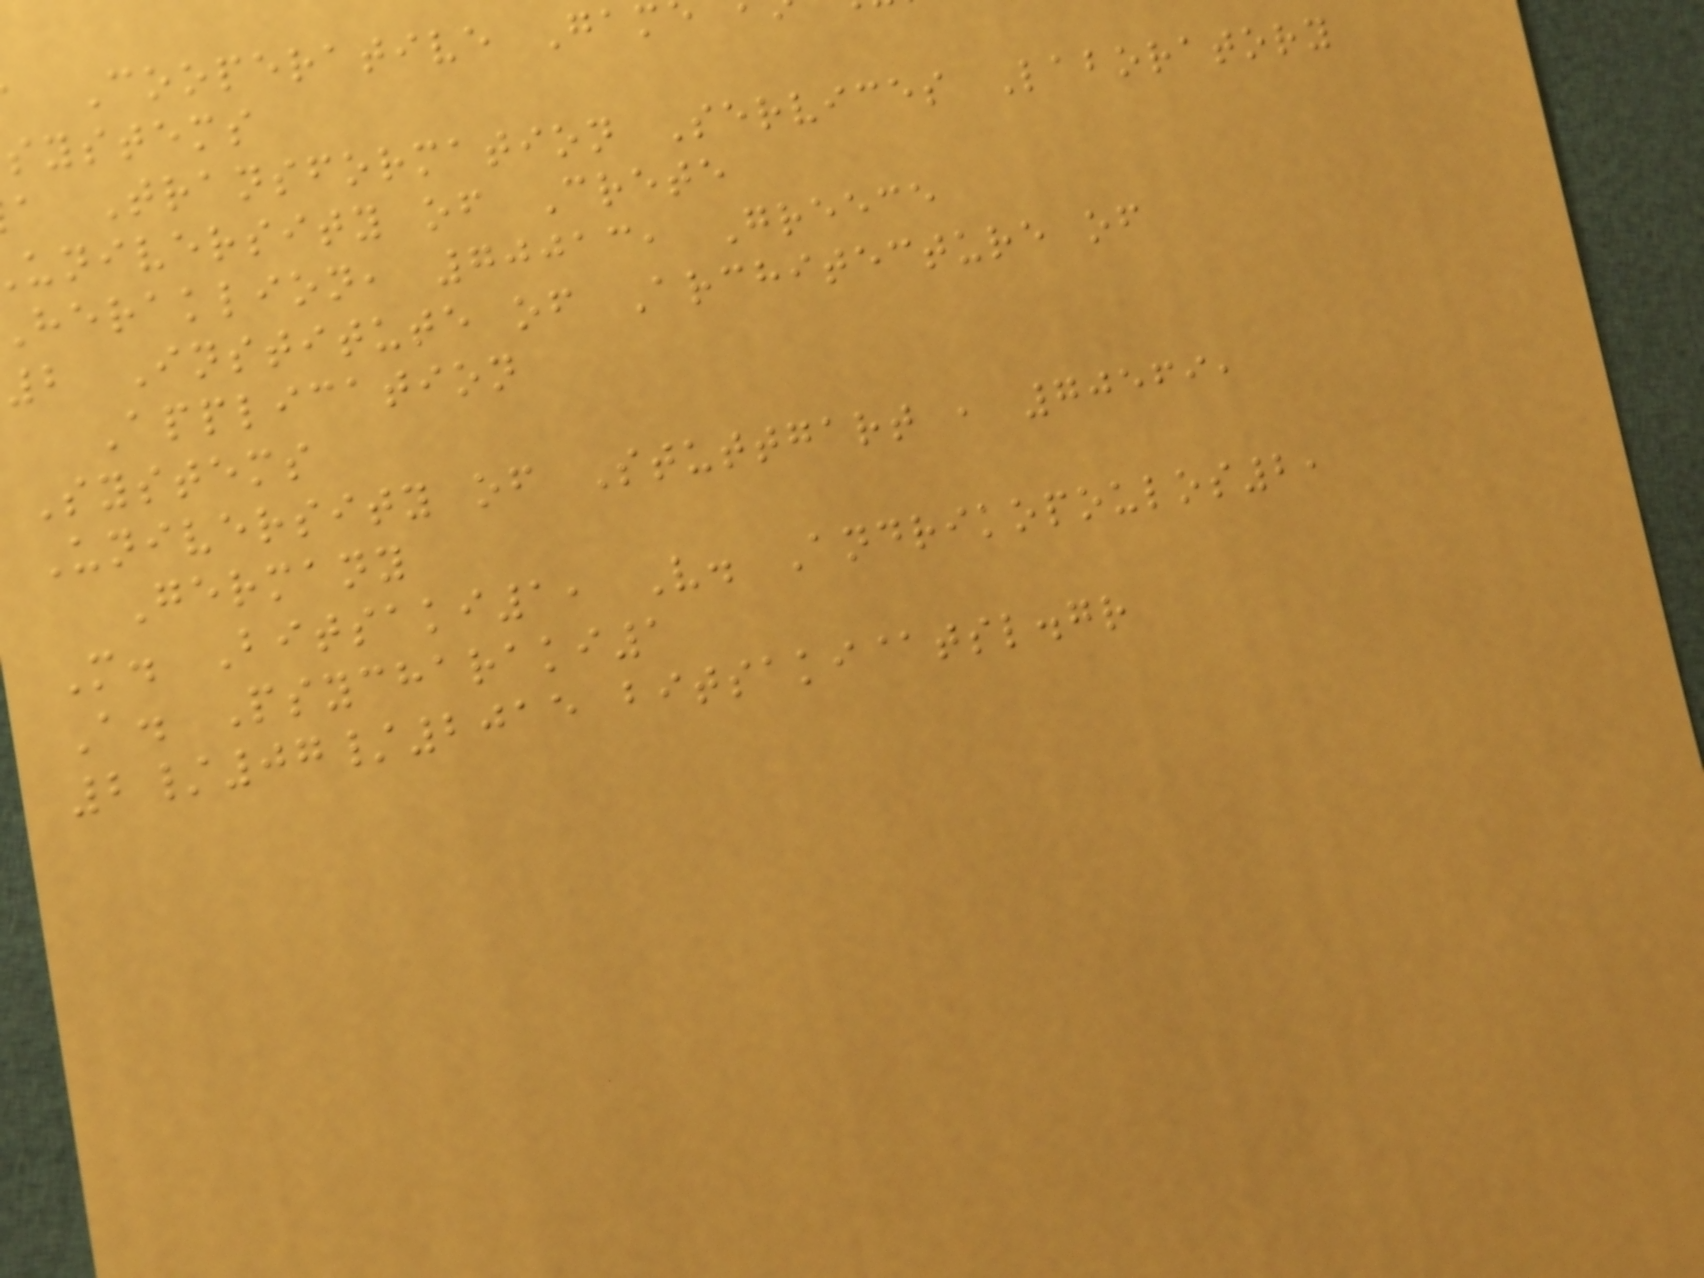Cooperative Gam
systems
a Transformation Services Laboratory
university of Crete
heraklion, 70013, Greece
2 Institute of Architecture of
Application
Systems
University of Stuttgart , 70569,
Germany
M. Bitsaki1, V. Andrikopoulos2,
A. Psycharaki1
2/07/2015 bitsaki@tsl.gr
